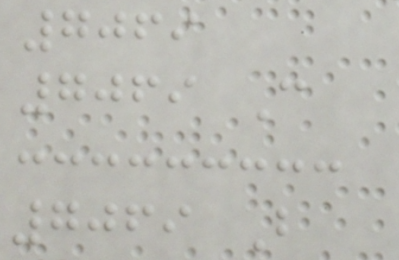7069
7069 C
7069 B
